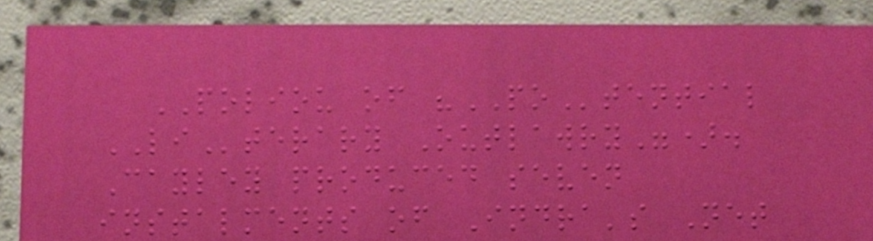POLIOU of "POtential
LIterary Outlawry").
Cayley produced seven
instalments of Indra's Net
